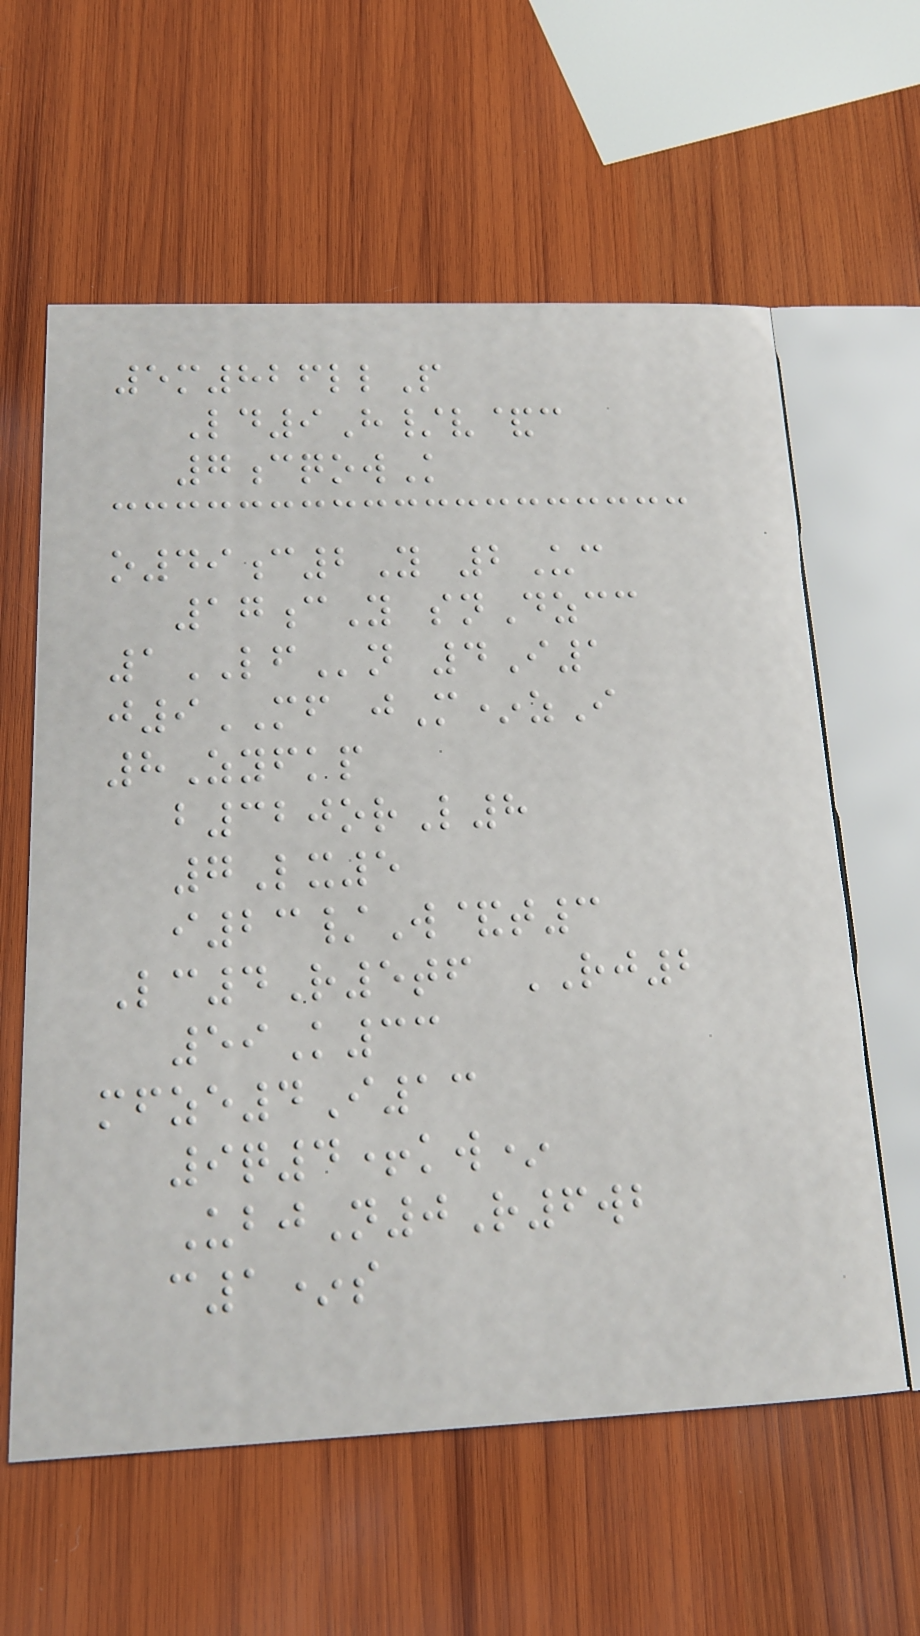5m826llP
Ld9H/v&c
7cqowK
o49c2Y 2Uc
17cY snDzcc
1LFn 4I1
j9MF jM*zI
8Zyfkp
b320orL8
7Lx5
i23/W&t3
Lc4R5tf RJ2
59K33
mfze4I13
9q4+kw*
UbjN0R6wb
c1*s
